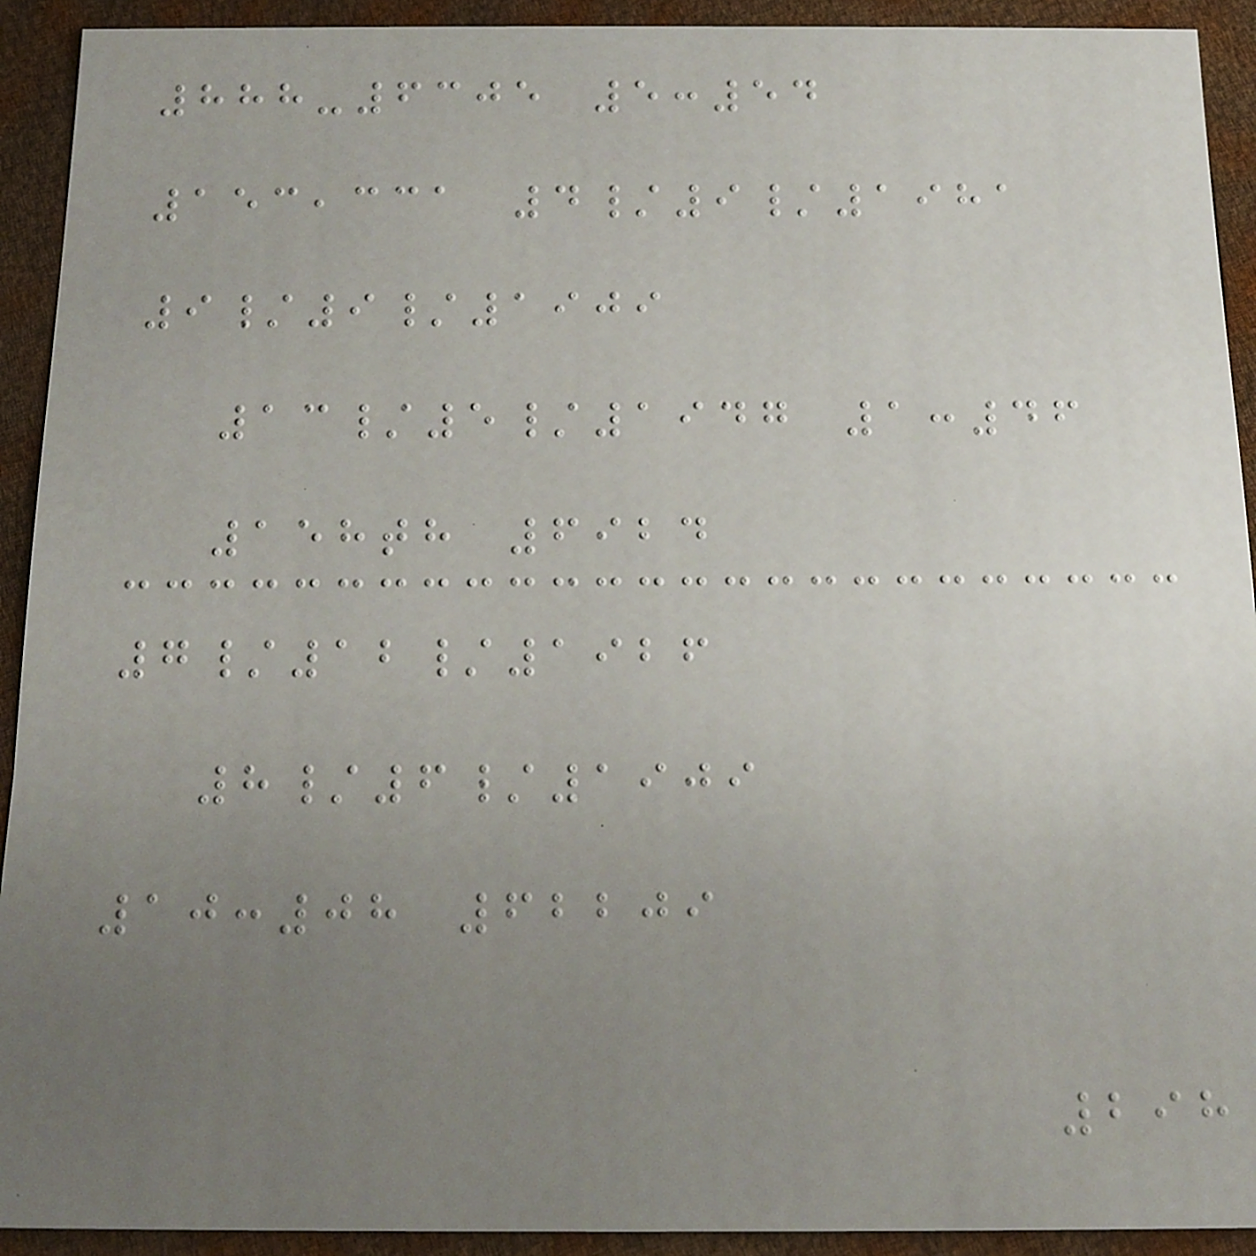888-6305 5:54
153,331 4/9/1981
9/9/1909
13/5/1947 1:46
158th 6924
7/12/1926
8/6/1909
10:08 62209
298
